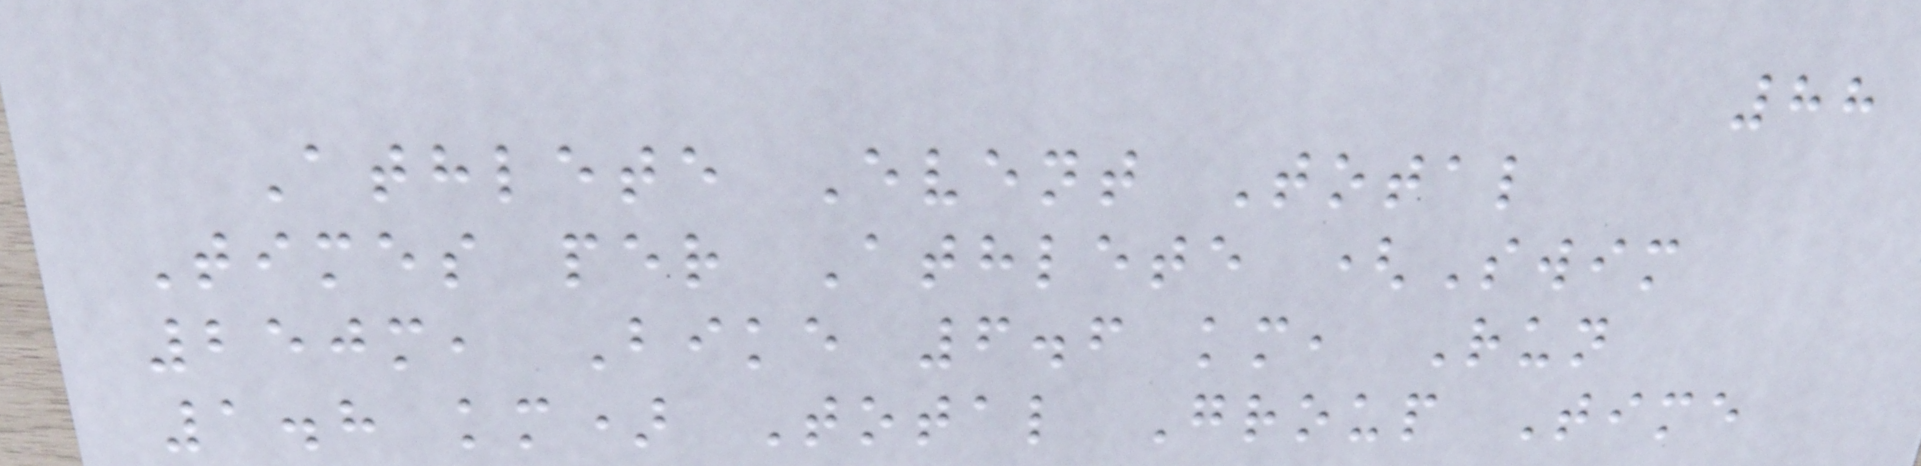88
Athlete Event Total
Times per Athlete (Swim
250m, Bike 6.6 km, Run
1.8 km) Total Group Time
